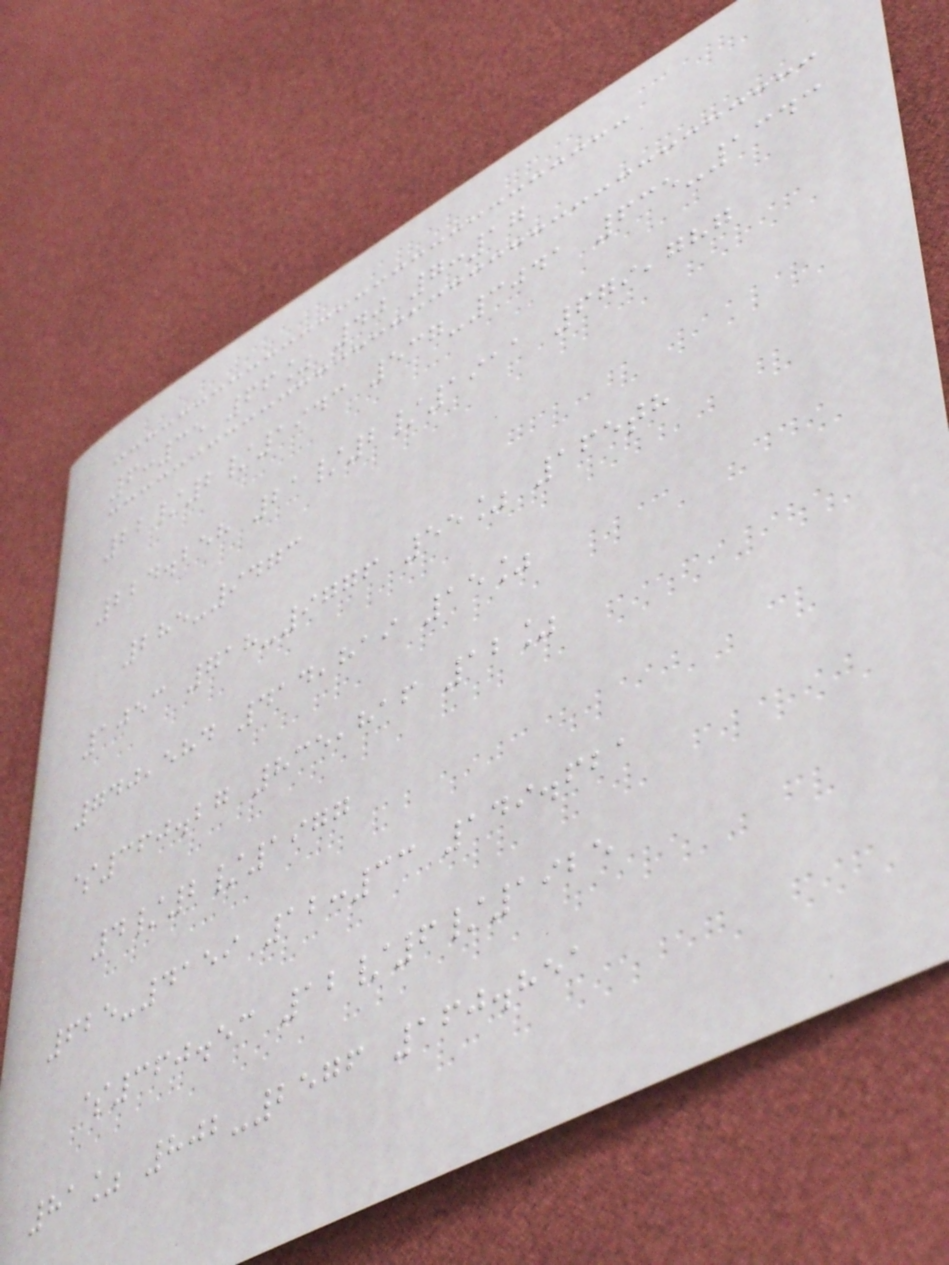6:35 66% 40 7:17
22/2/1943 537-3041 635-1343
224.258 21/2/1911 679,787
285-9473
1053 718-9776 55% 165th
740,584 414,819 15%
$360.27 835,816 12%
4/2/1977
625-4159 12:33 149.621
$360.53 12/6/1925
81% 802-2576 160.851
